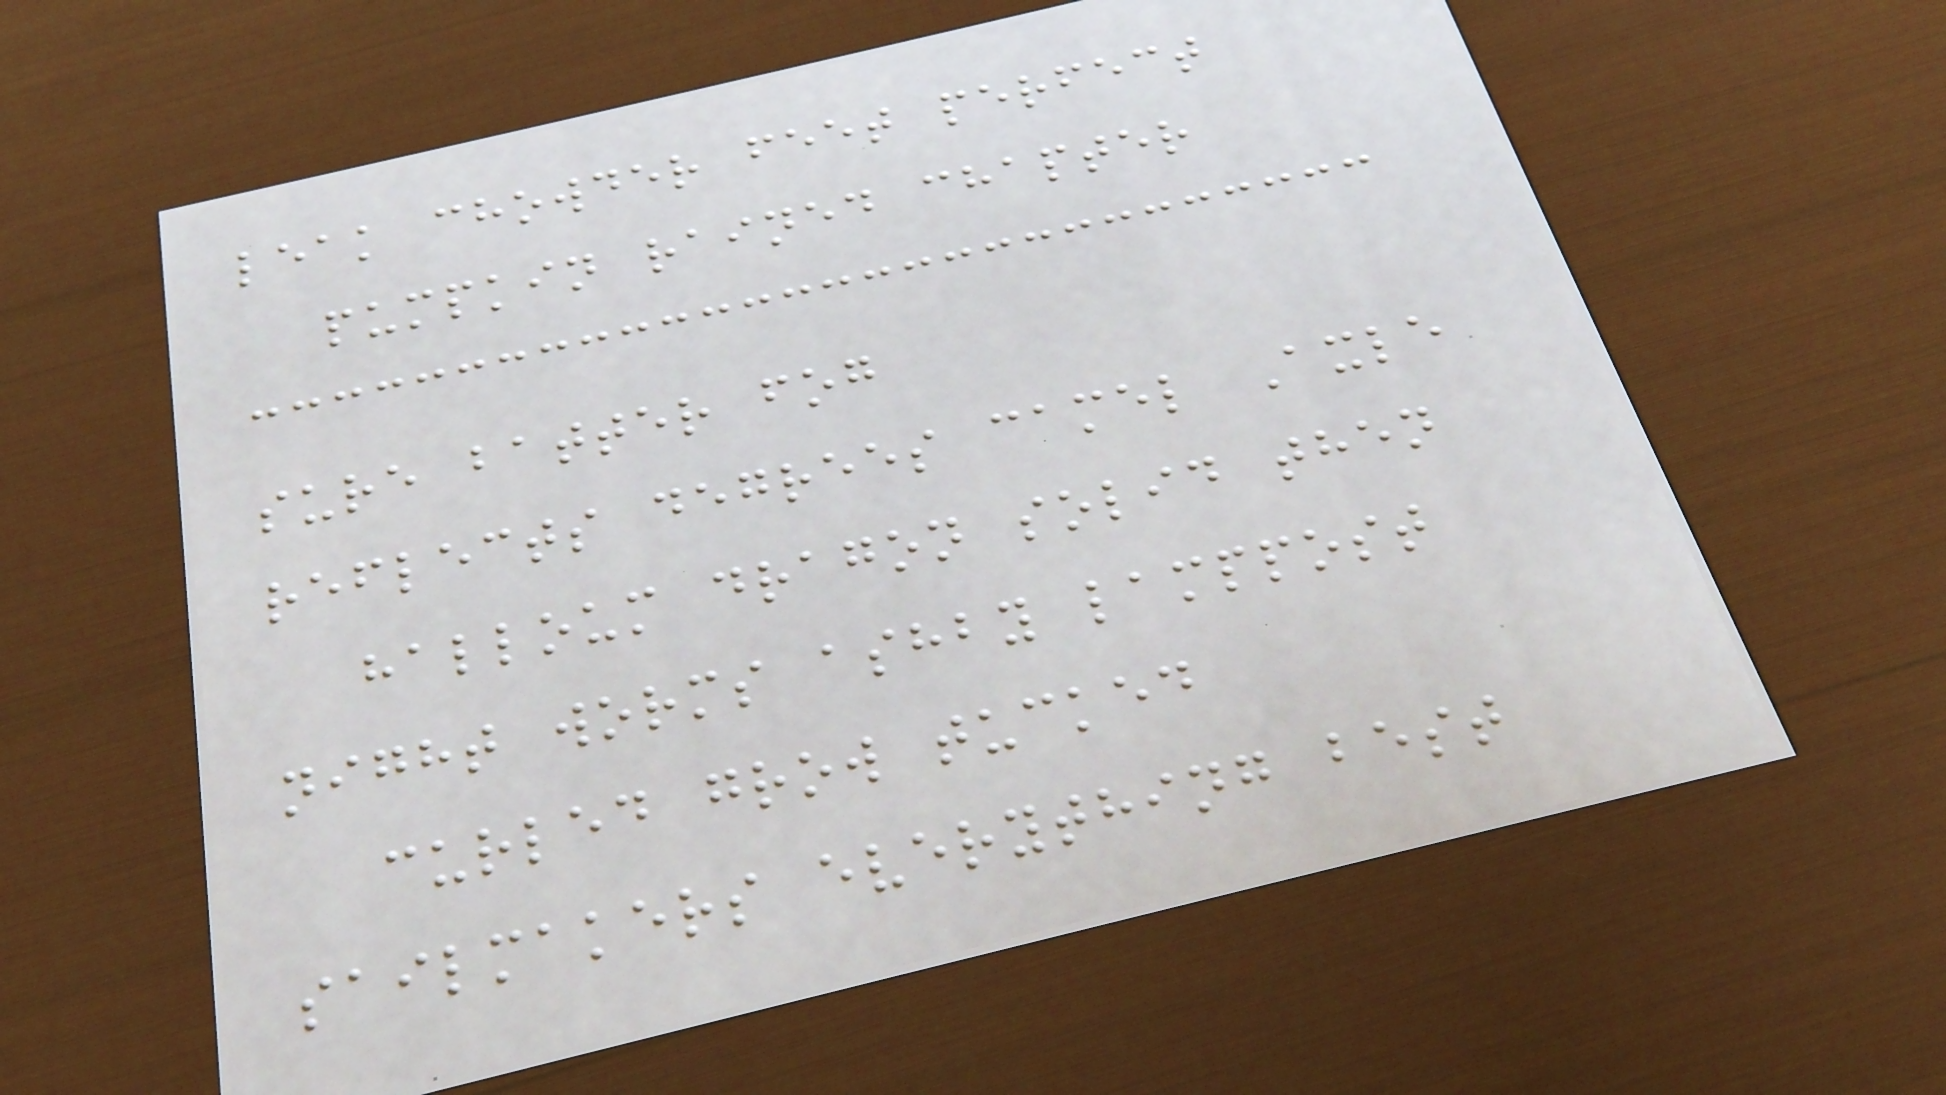leak chowder feet perfect
pumpkin rained chapter
sure batter fog
reflects degrees camel Axle
halloum dragon solid then
night worms ashby lamppost
curled grow tucked
sailmakers everything best
